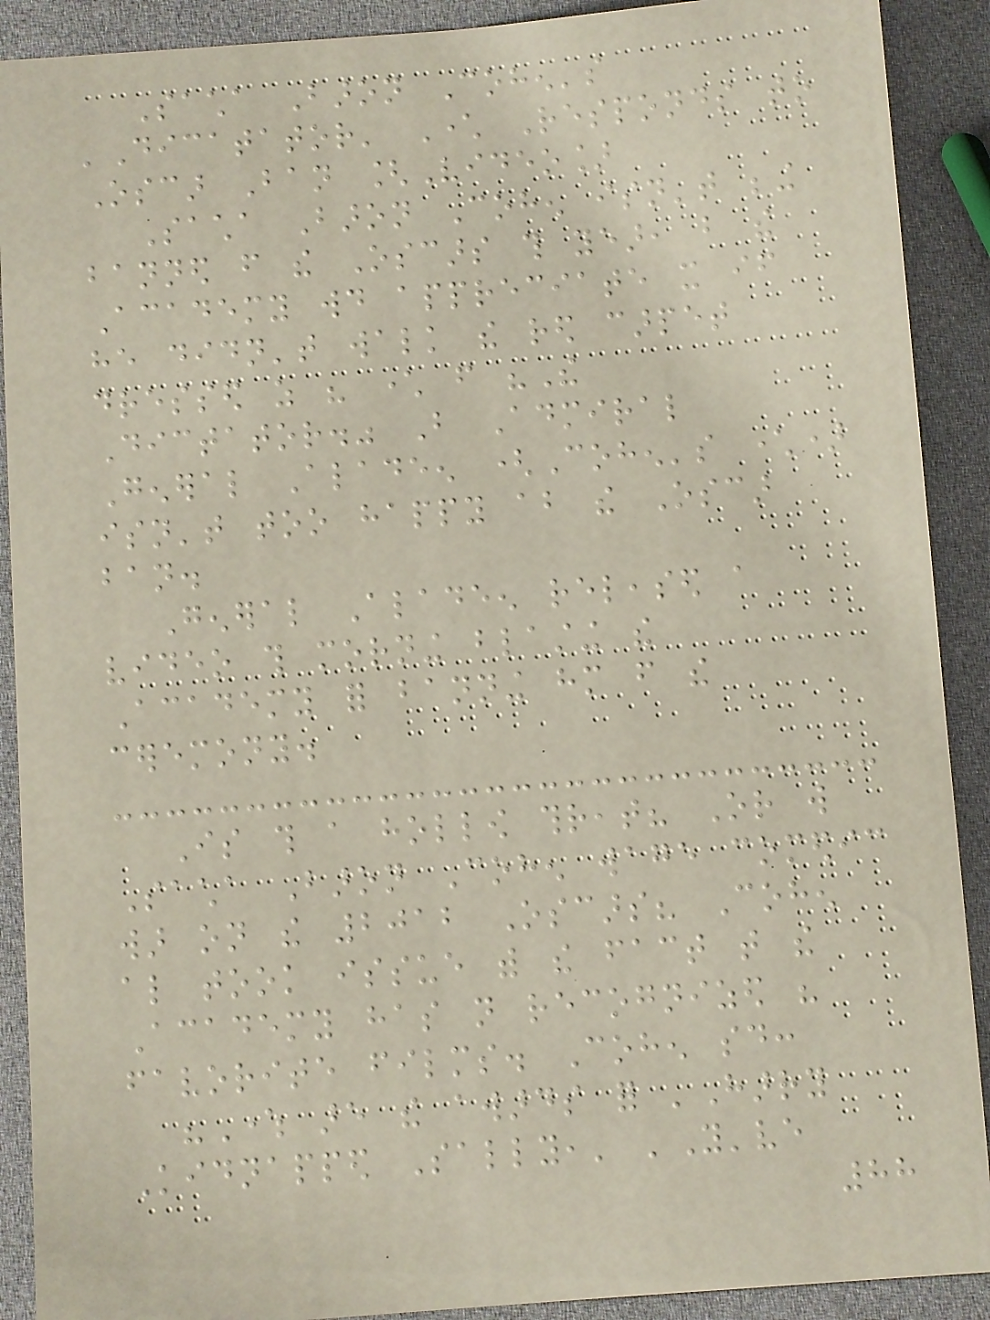Sacha Baron Cohen's
'Dicatator' Character Responds to
Oscar Ban [Video]
Sacha Baron Cohen isn't being
banned from the Oscars this year, but the
Academy would appreciate it if
he didn't walk the red carpet
dressed as his character from "The
Dictator." But Admiral
General Aladeen (Cohen's character)
isn't too happy about the Oscar
ban.
General Aladeen released a
video this morning blasting the
Academy for banning him from the
ceremony.
Is this a hollow threat? Or will
Sacha Baron Cohen wage comedic
war on the 2012 Oscars? Cohen
also took issue with the fact that the
Academy has not recognized his
favorite films. Cohen said:
"Where are the awards for 'Harry
Kidnapped Sally,' 'You've
88
